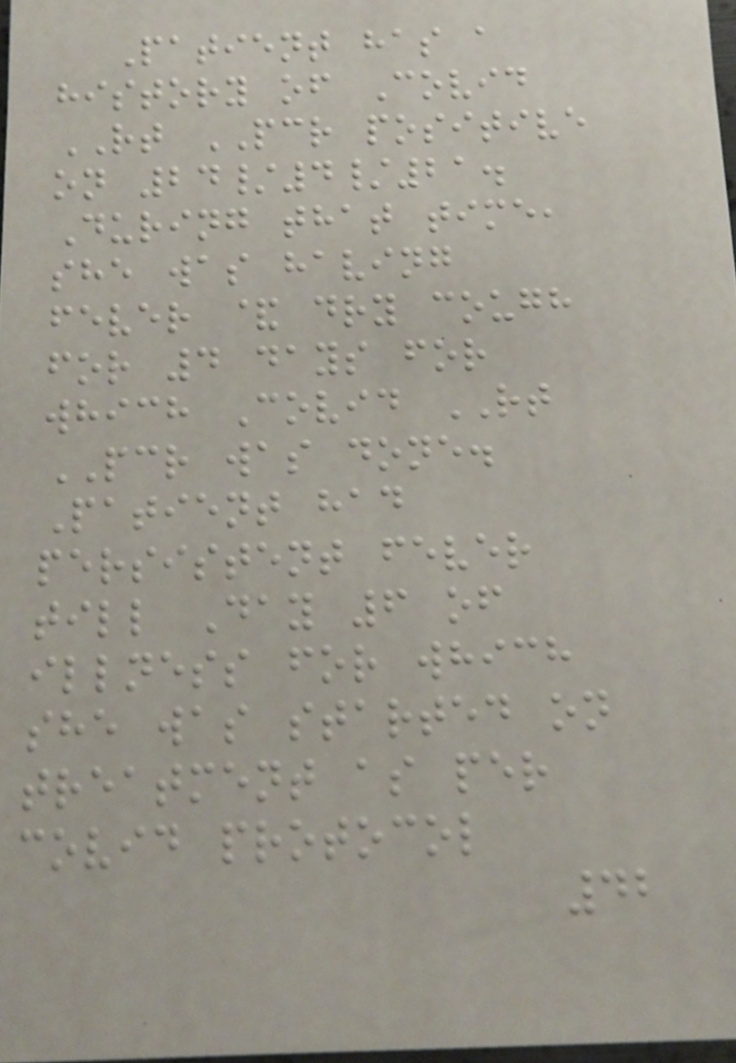Patient has a
history of Covid
RT PCR positive
on 24/4/21.
During that time,
she was having
fever & dry cough
for 4 days for
which Covid RT
PCR was done.
Patient had
persistent fever
till Day 6 of
illness for which
she was started on
treatment as per
covid protocol
42
